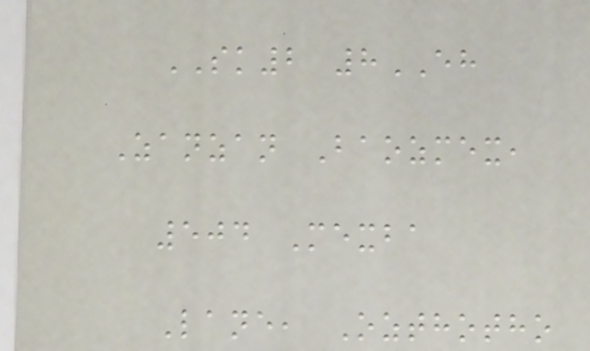SK2 8EH
Zanzan Baozmex,
504 Mexba
Lane, Ozthotho
